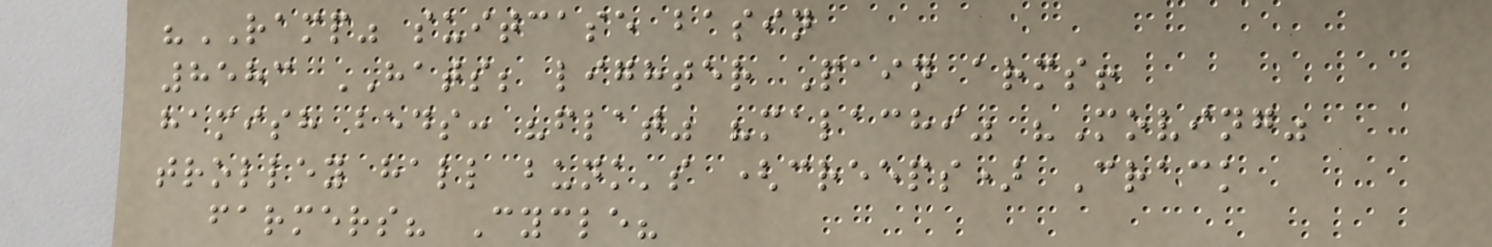"RAMP" suitcase basin
8583 HATS; lighter Pain arms!
hamish beds: "flat" "malachi" "Moving"
trolley hall bunk's (creeps) Crack
farmers? Cycle?
